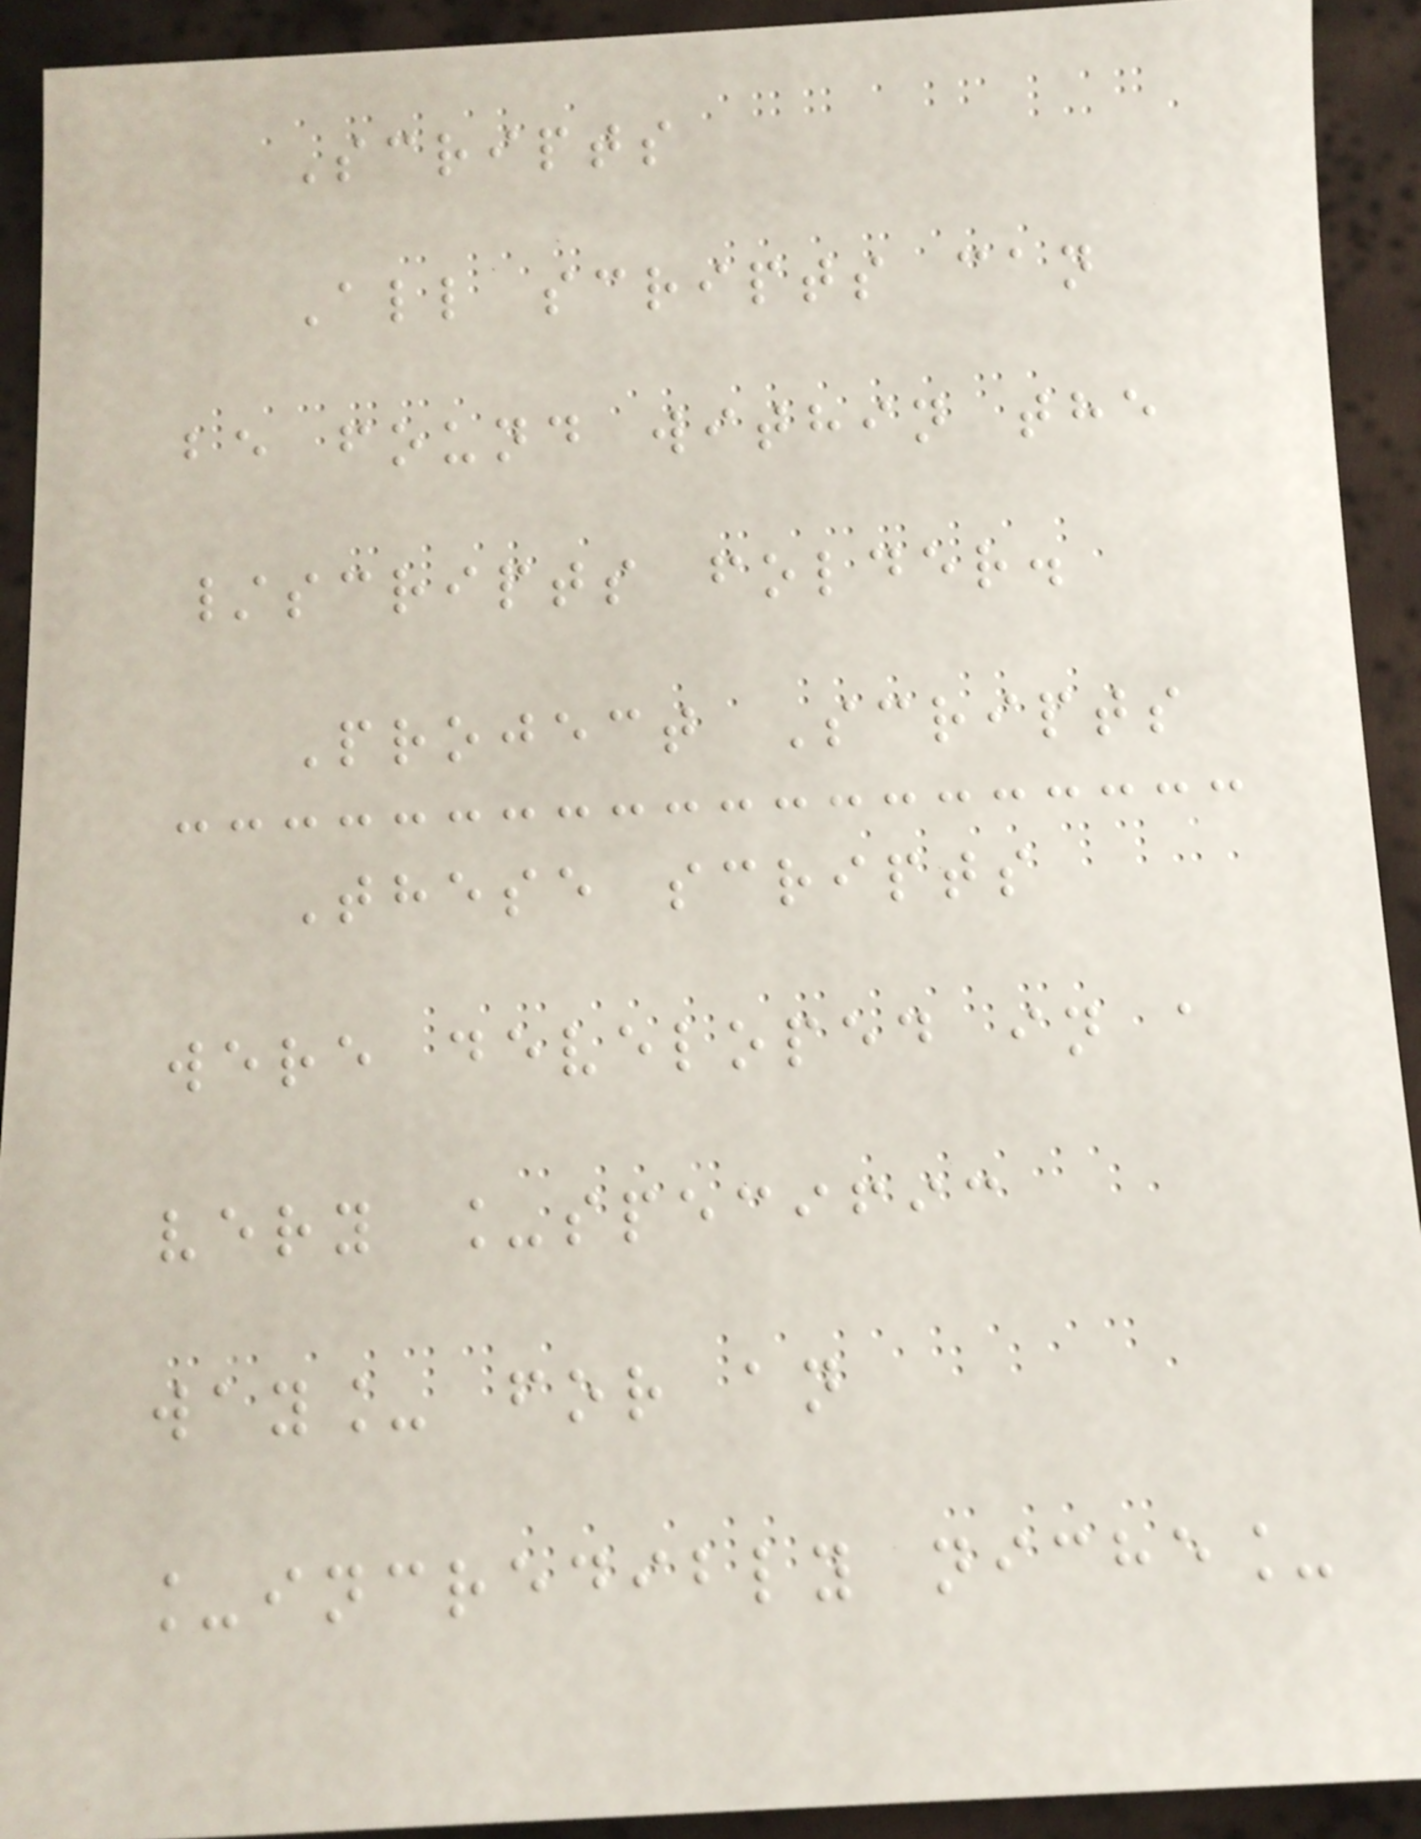Scripts
All scripts can
be found within the
/scripts folder.
Project Scripts
These scripts
were developed in a
very _specific
way_ for an
_incredibly niche_
